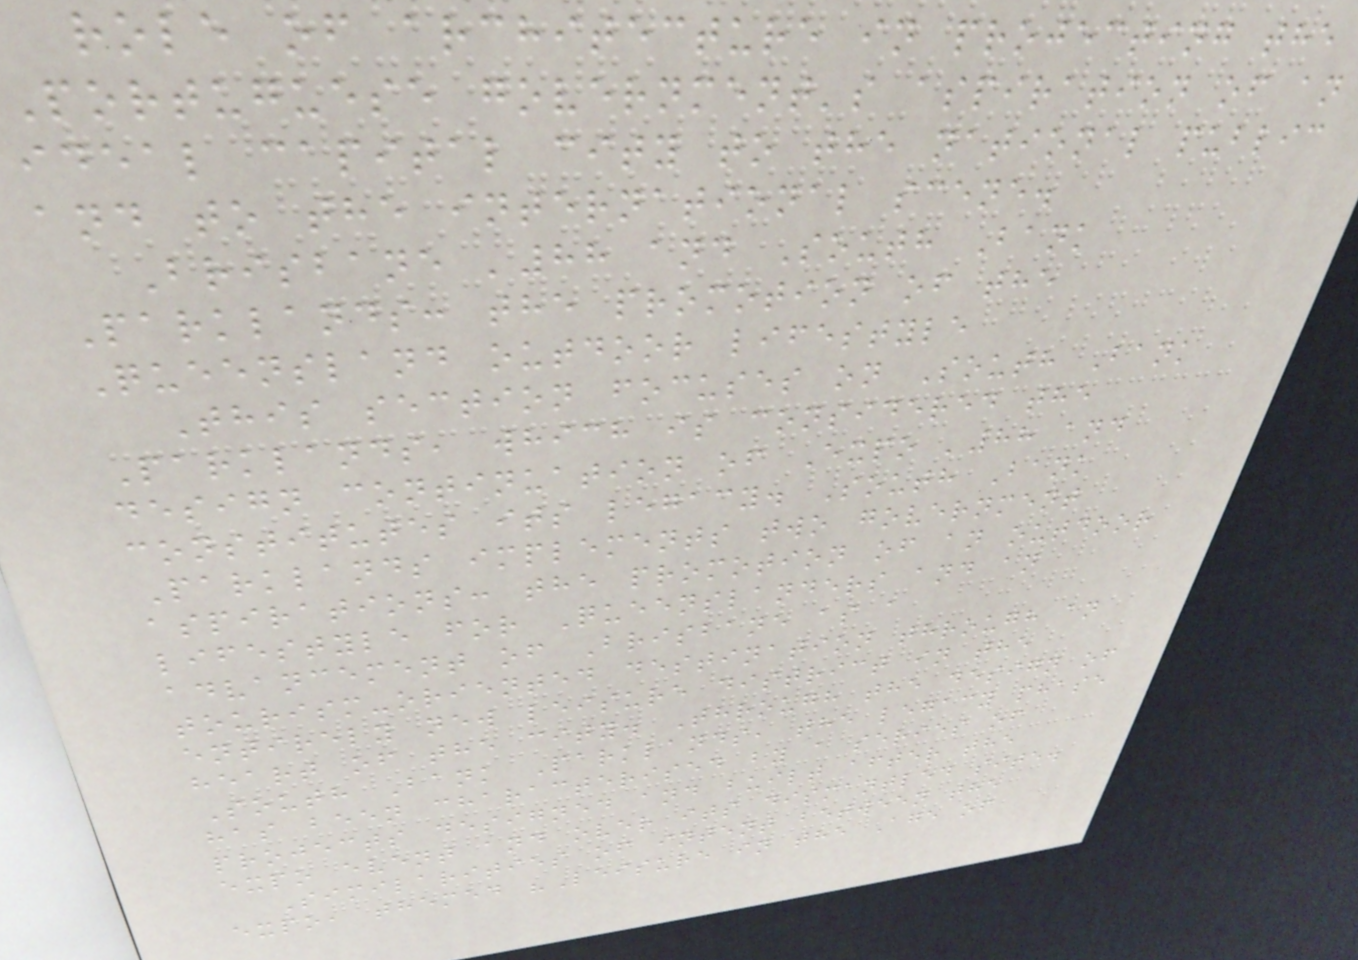role of architecture in projecting the
Portuguese government's aspiration of an
ideal capital city to the national public
and to the international scene.
Brisbane '88 and South Bank
Parklands: the promotion of the
Queensland outdoor lifestyle
This section focuses on South Bank
Parklands, which is considered the
design continuation of Expo '88 and
constitutes its legacy. South Bank
Parklands implements two government
aspirations: the promotion of an outdoor
lifestyle for Queenslanders and an
advancement of Brisbane as a
tourism-oriented destination through an
entirely new leisure district in the
heart of the city. Through the design of
South Bank Parklands, the legacy phase
has been characterised by a series of
projects designed and built after the
expo event and over its dismantled site.
Similarities of intent between the
expo, themed "Leisure in the Age of
